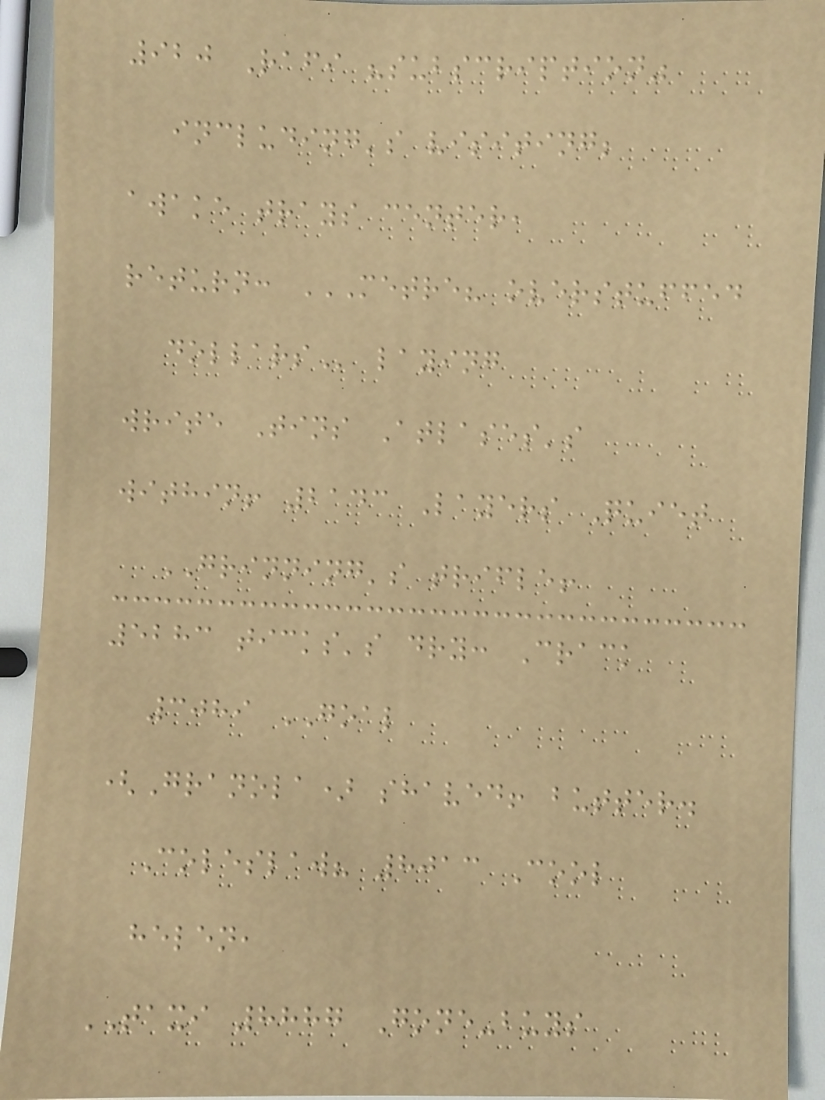920 Rafi "subscription"
including's visiting;
awake trays center,
return: METRE? OVERSTUFFED
DOLLARS laying
write Tins Atlases's
within! 2143 Layers Quiet
GRINNING's trifle!
5283 ticks's dry: Crack
3089 GOAL
(Granola) shaved! butter.
Coleslaw? 8013 Cool
helen,
TAXI 8887 Gone-buys
